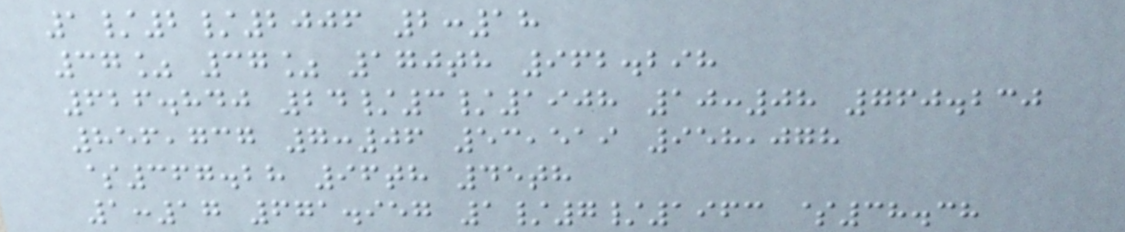1/2/2006 2:18
37% 37% 170th 962.298
626.840 24/3/1908 10:08 760.230
856,737 7:06 53,519 958,078
$367.28 96th 45th
1:17 671.957 1/7/1963 $38.38
